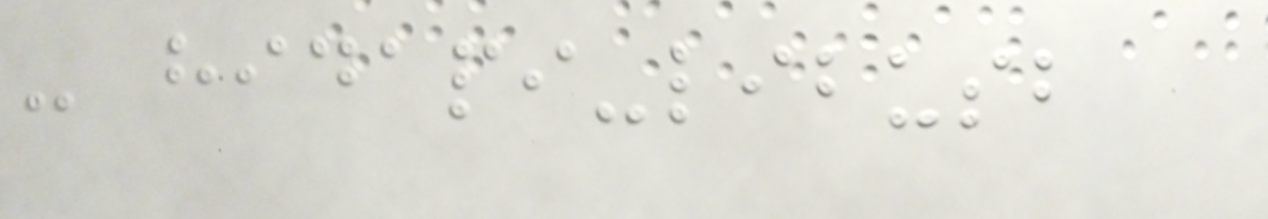- hidapi-libusb
